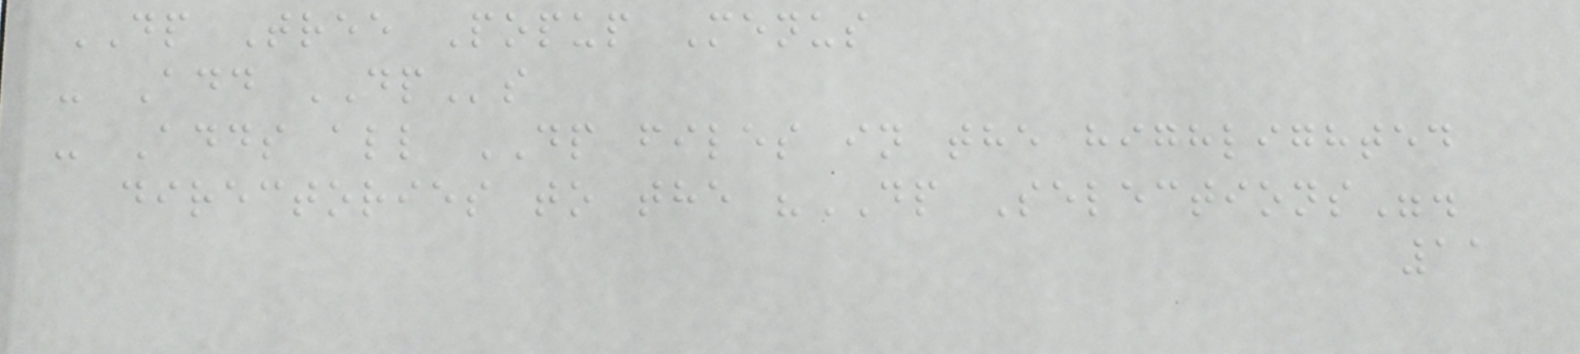DP Tree Popup Menus
- Add DPs
- Adds all DP files in the highlighted
directories to the "DP Selections".
11
